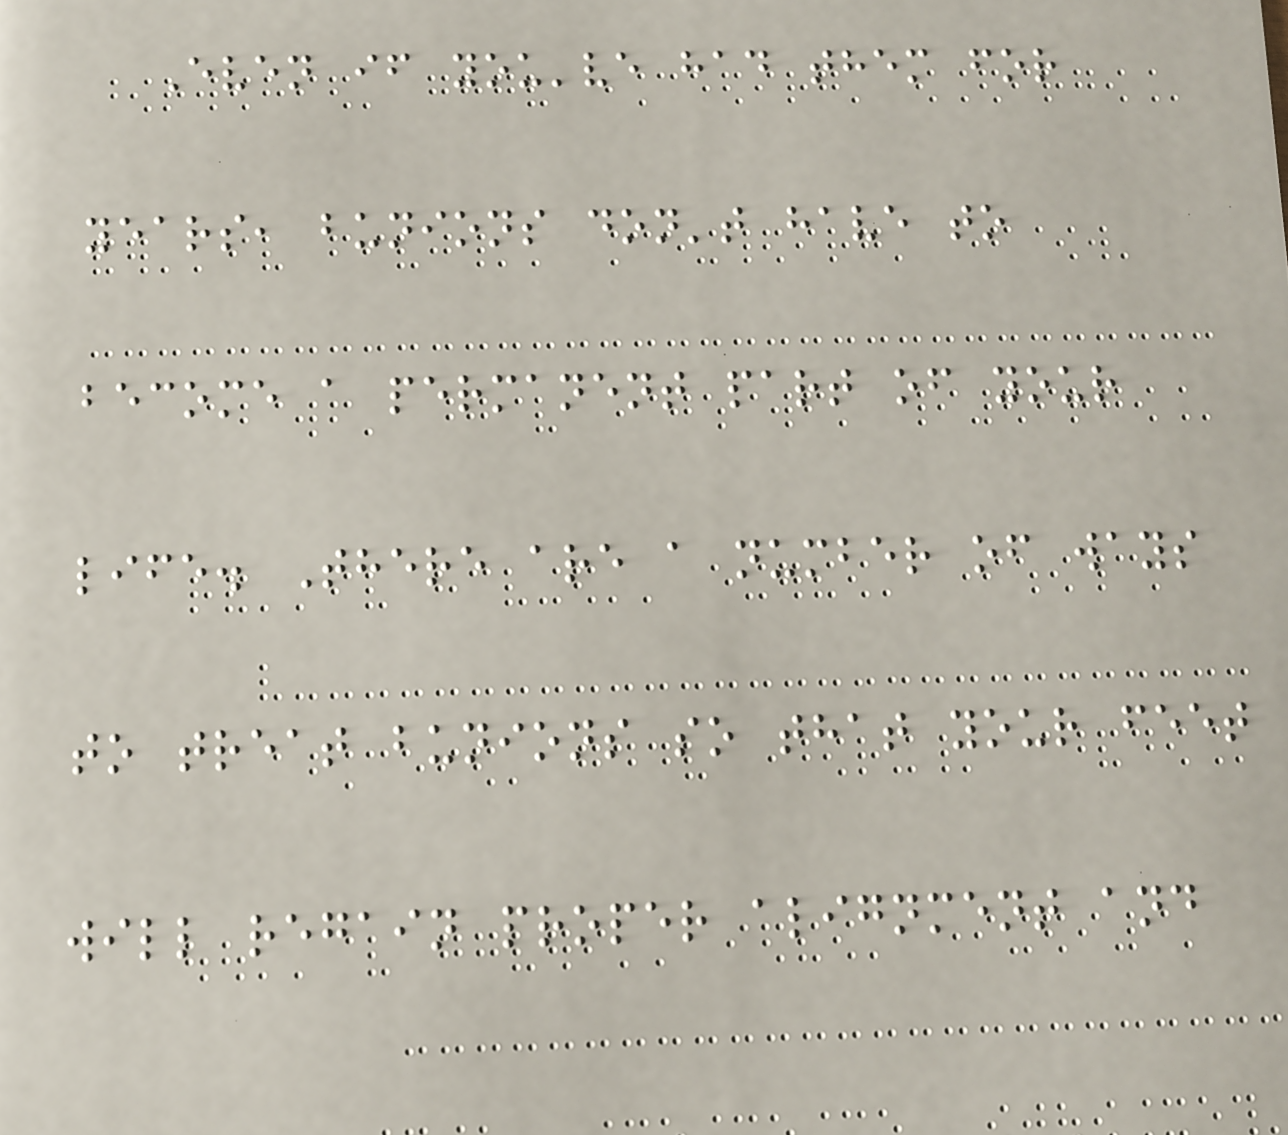Even if you've had them for
years, bunions don't have to
become a permanent part of your
life. There are a number of ways
to treat bunions so that your feet
will regain proper alignment and
